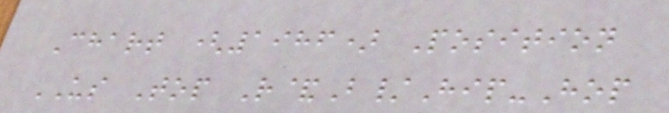Chart (1986) Position
US Top R&B/Hip-Hop
